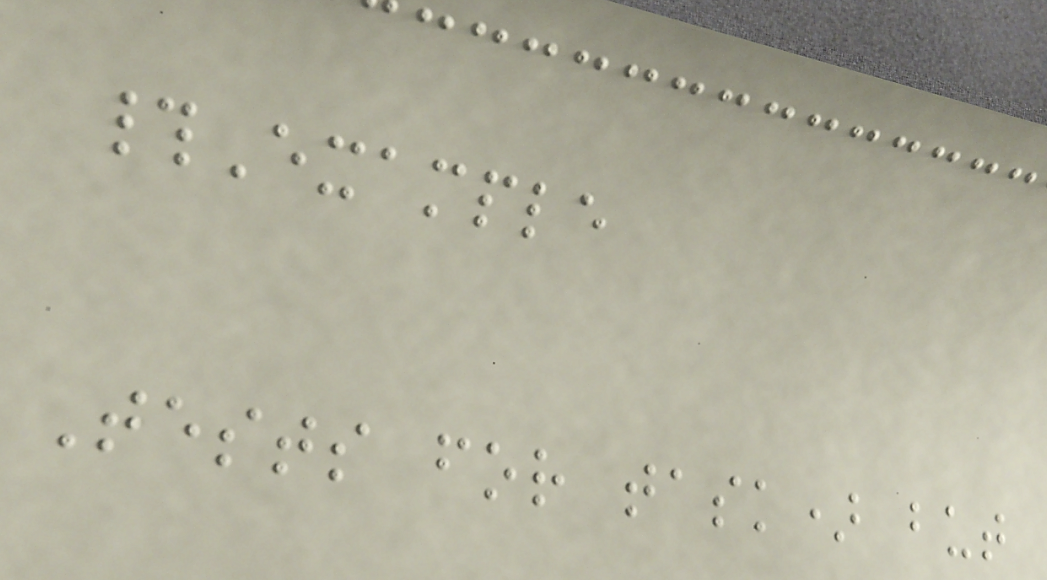#Example
Tests for task) but
